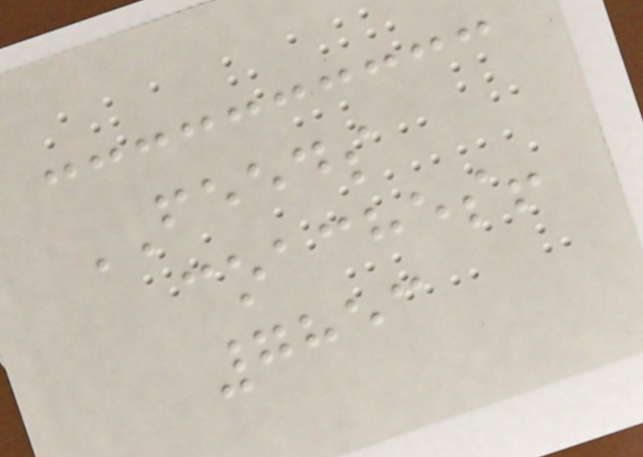FEEDS
coaches!
7853
